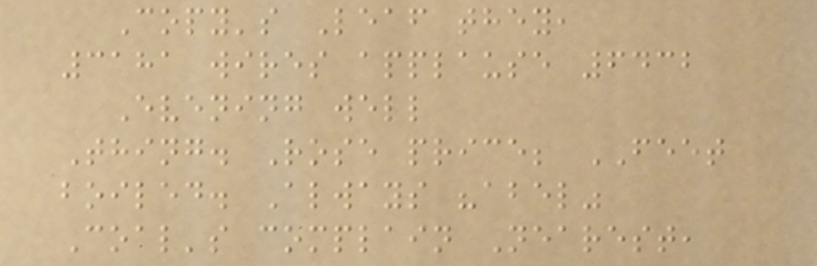Copy's Leaf they,
3181 wires applause 6432
Evening well
Thing. Rose price; FEET
boiled. Always "abel"
Coal's complain Nearest,
